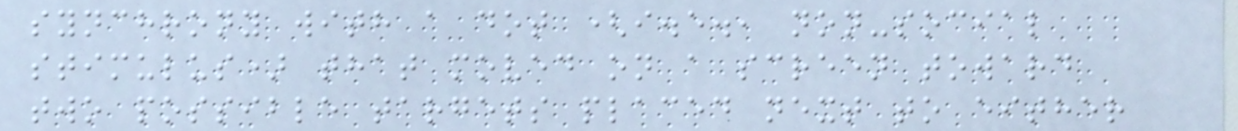synchrony with a dot (i.e., non-social
stimulus) that moved on a screen toward
two possible targets placed next to either
